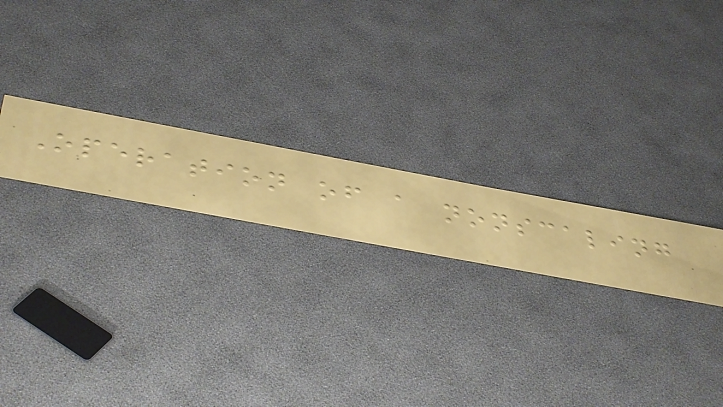Operation of a nonscaling
